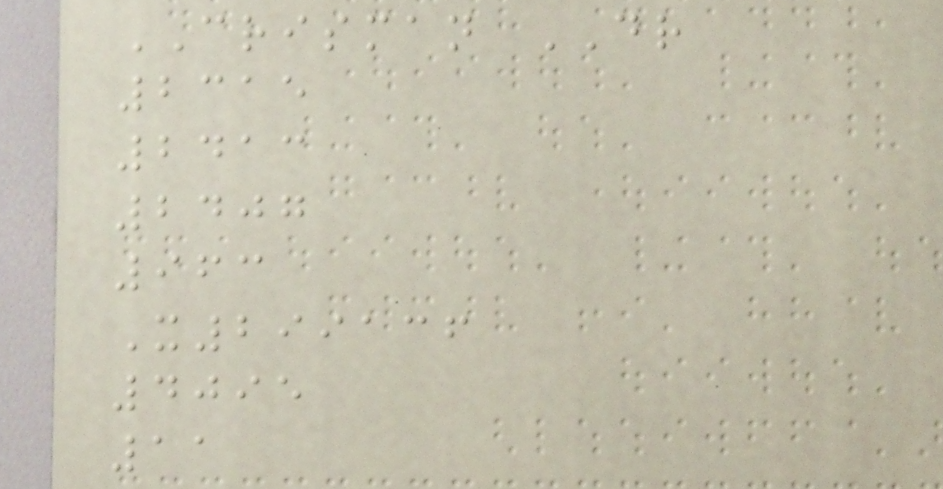CRISMAN DR
2315
2413
2407
963
X299136
4095
11
